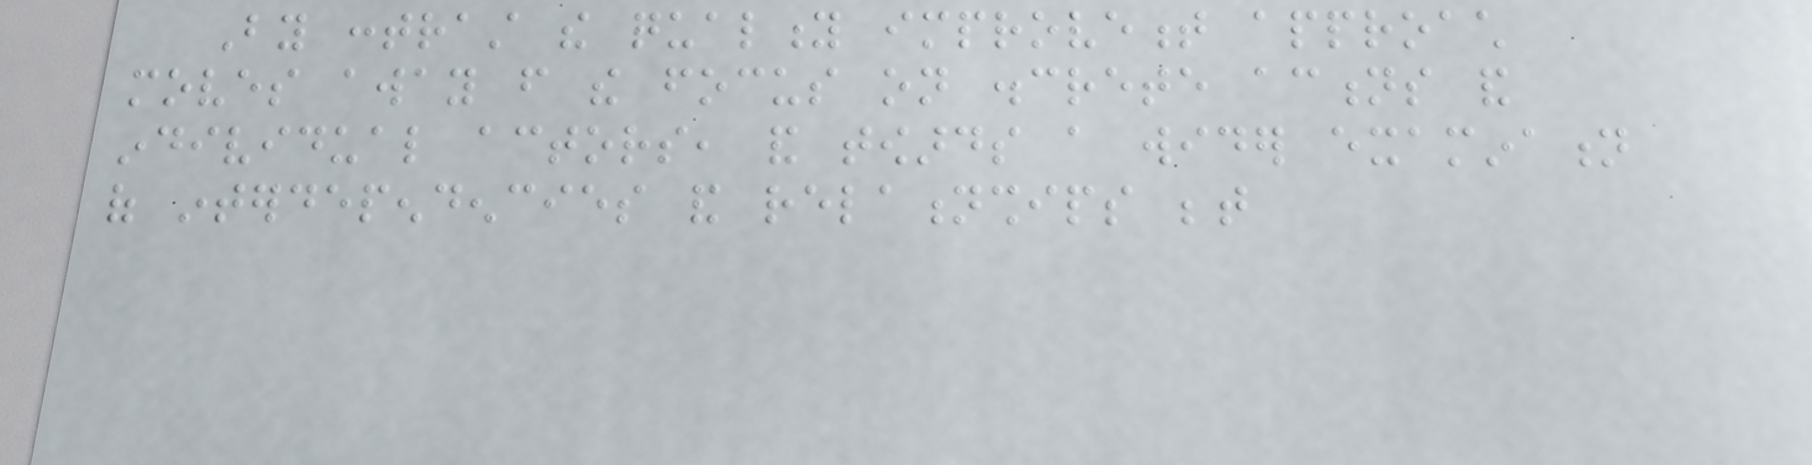By contrast the quality improvement approach
moves away from the focus on discrete actions and
individual actors, and towards a wider examination
of interdependencies and relationships between
